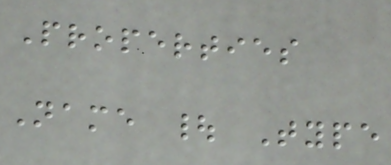Properties
Name | Type
